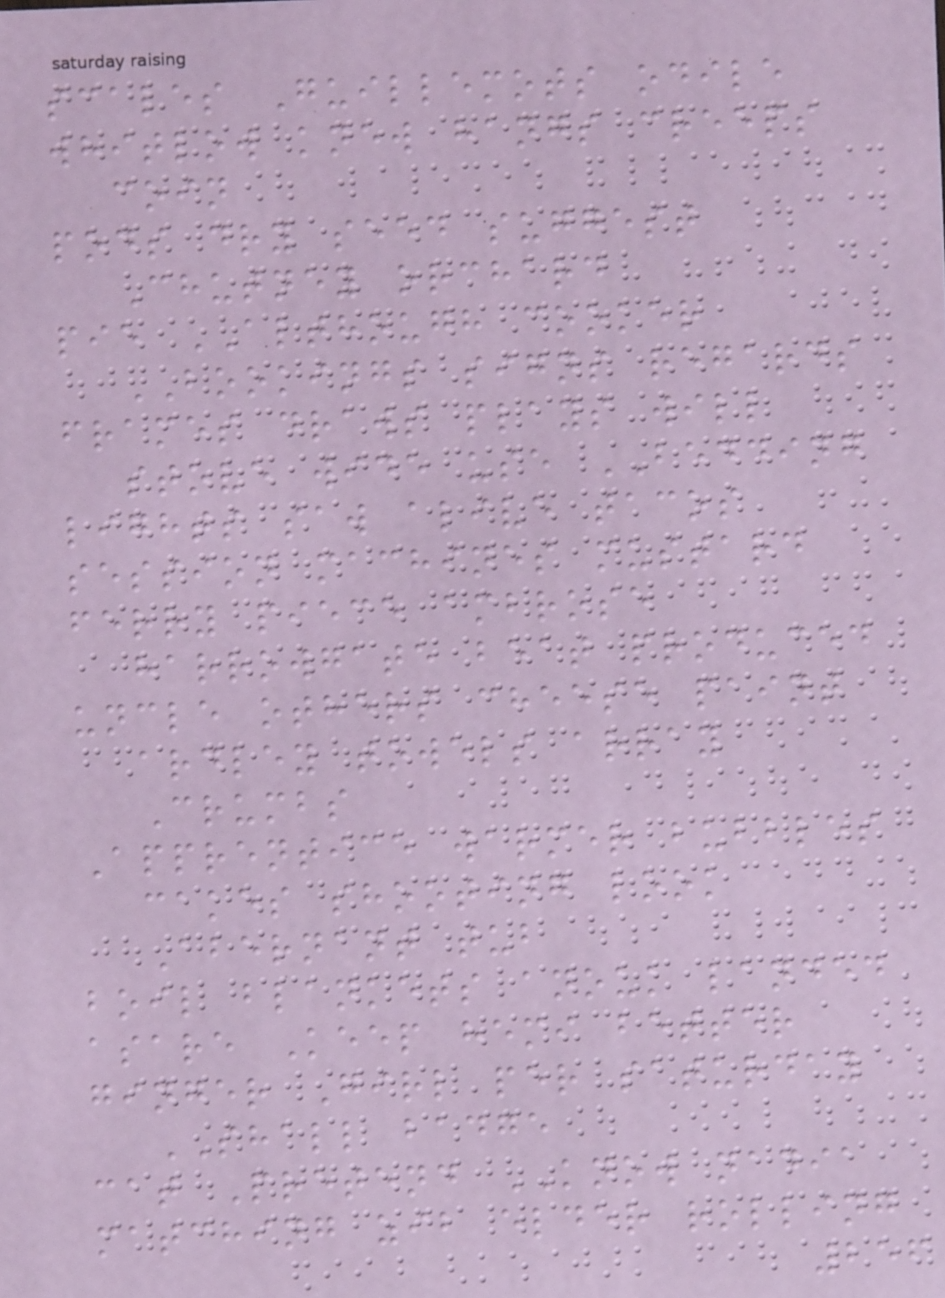scales Guillemots odile
whitlow knew hangs creeps
coin
pods dry seed suggest
Chutney orchard
pie ALTHOUGH cooker
BOOKINGS signs regards
frames draws plays will
stove wide use BEDDING
lights saw alive tacos
session machines mustard
ferry piece ambrose
harrowgate beat produced
uncle others cheese paint
ardley towels array
Crumbs
Apprentice warmer bubbles
cakes shooting look
Abernant tub
boil blankets anouk landed
asare Keep hemi better
ginger Girl per saturday
SHALL badge
cat Pretend KNOW nadia
matching zib elder rolling
256
